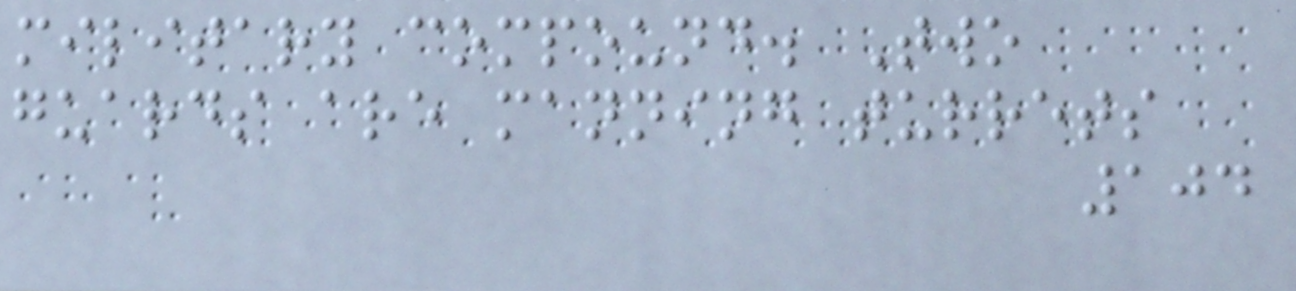military compound. Two
guards are manning turrets
104
